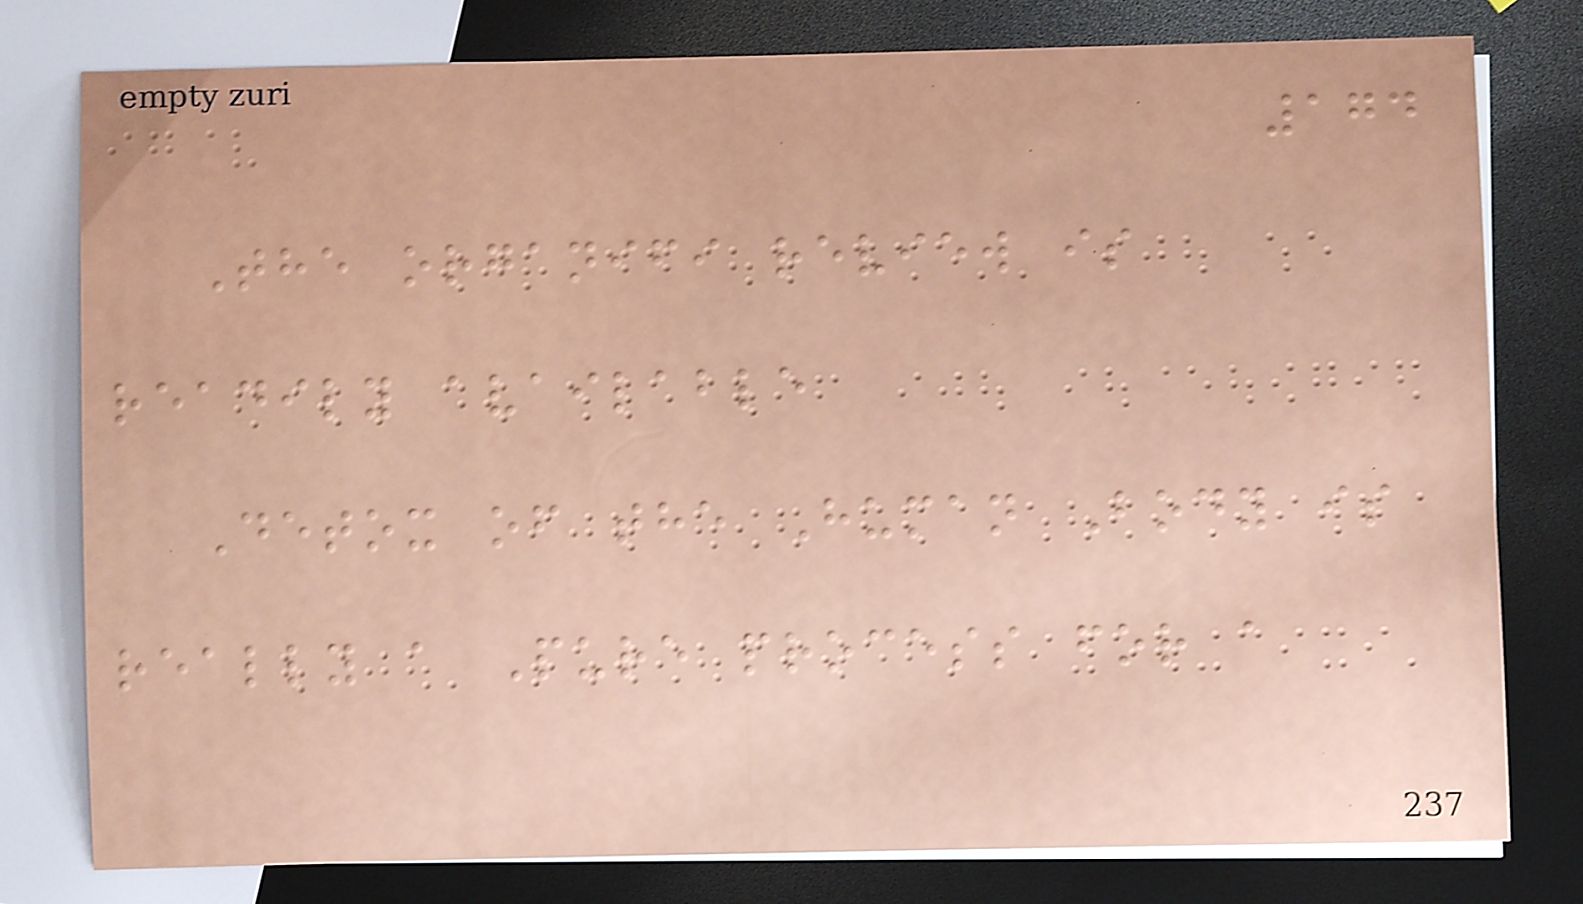174
The organifi review is
readily available
Detox of the Human Body is
really a Pure process for a
